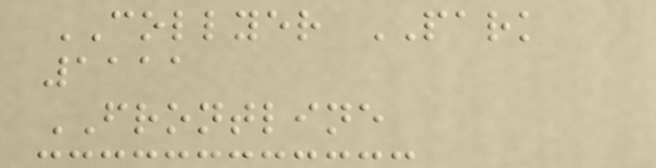COLLYER PARK
1111
FRONTLINE
